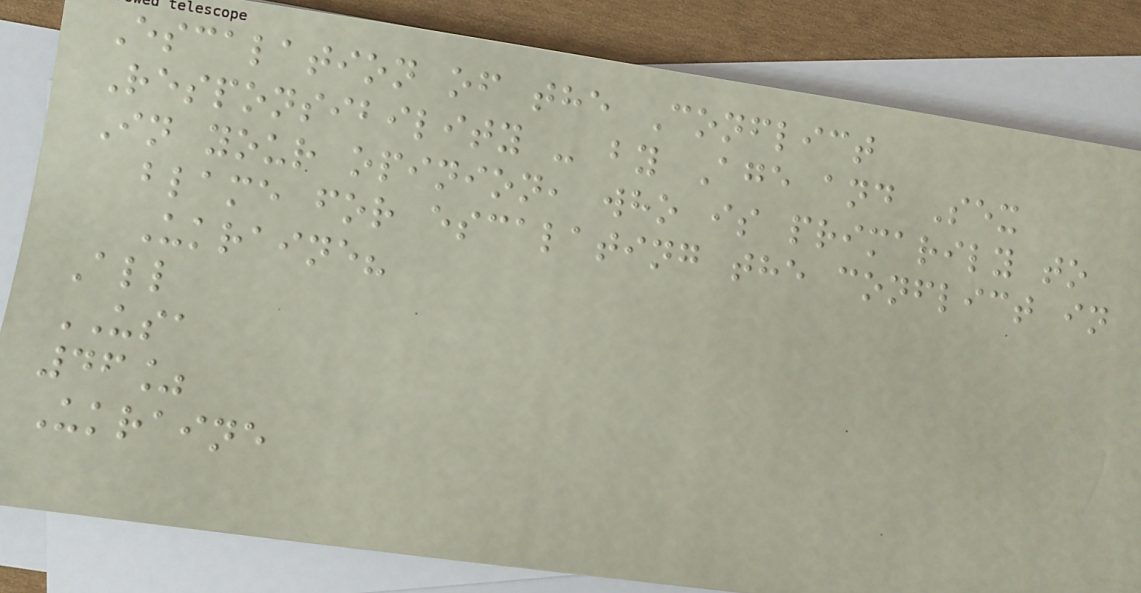Escalation of the Conflict
Responsibility - by Age and Sex
In your opinion, who is primarily to
blame for escalating the conflict in
Ukraine?
All
USA
46%
Ukraine
